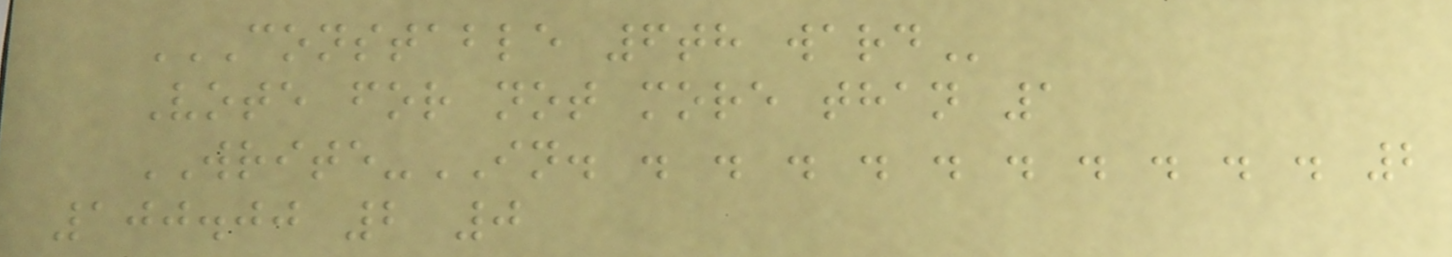CONSTABLE 6TH WARD
Vote for not more than 1
WRITE-IN. . . . . . . . . . . 2
100.00 2 0
